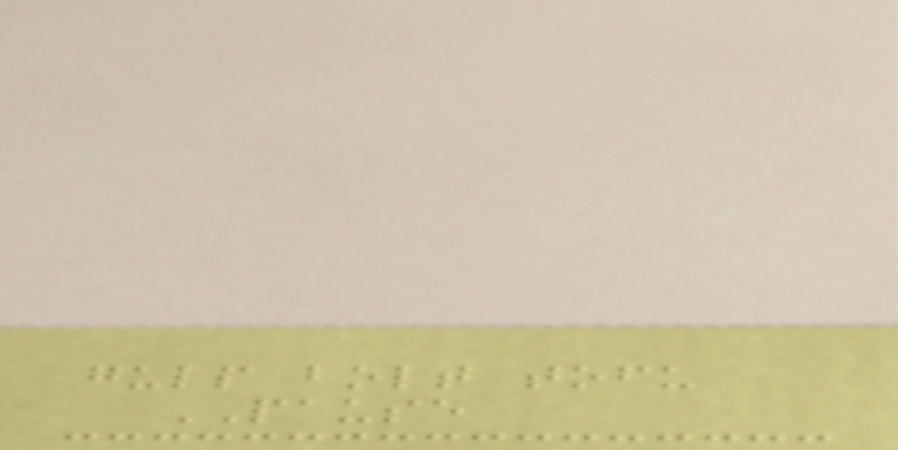gulp bolt tofu
PAUSE
